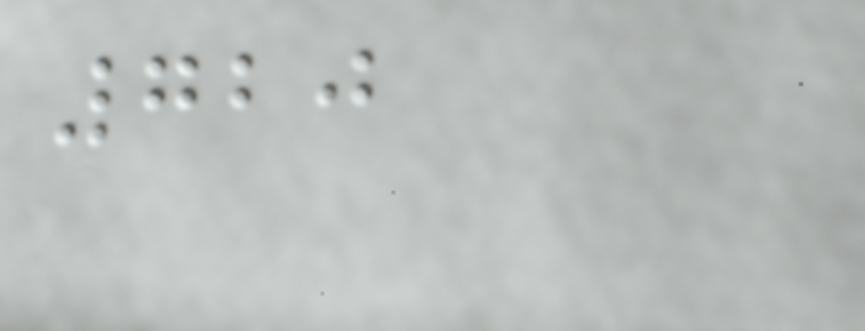720
